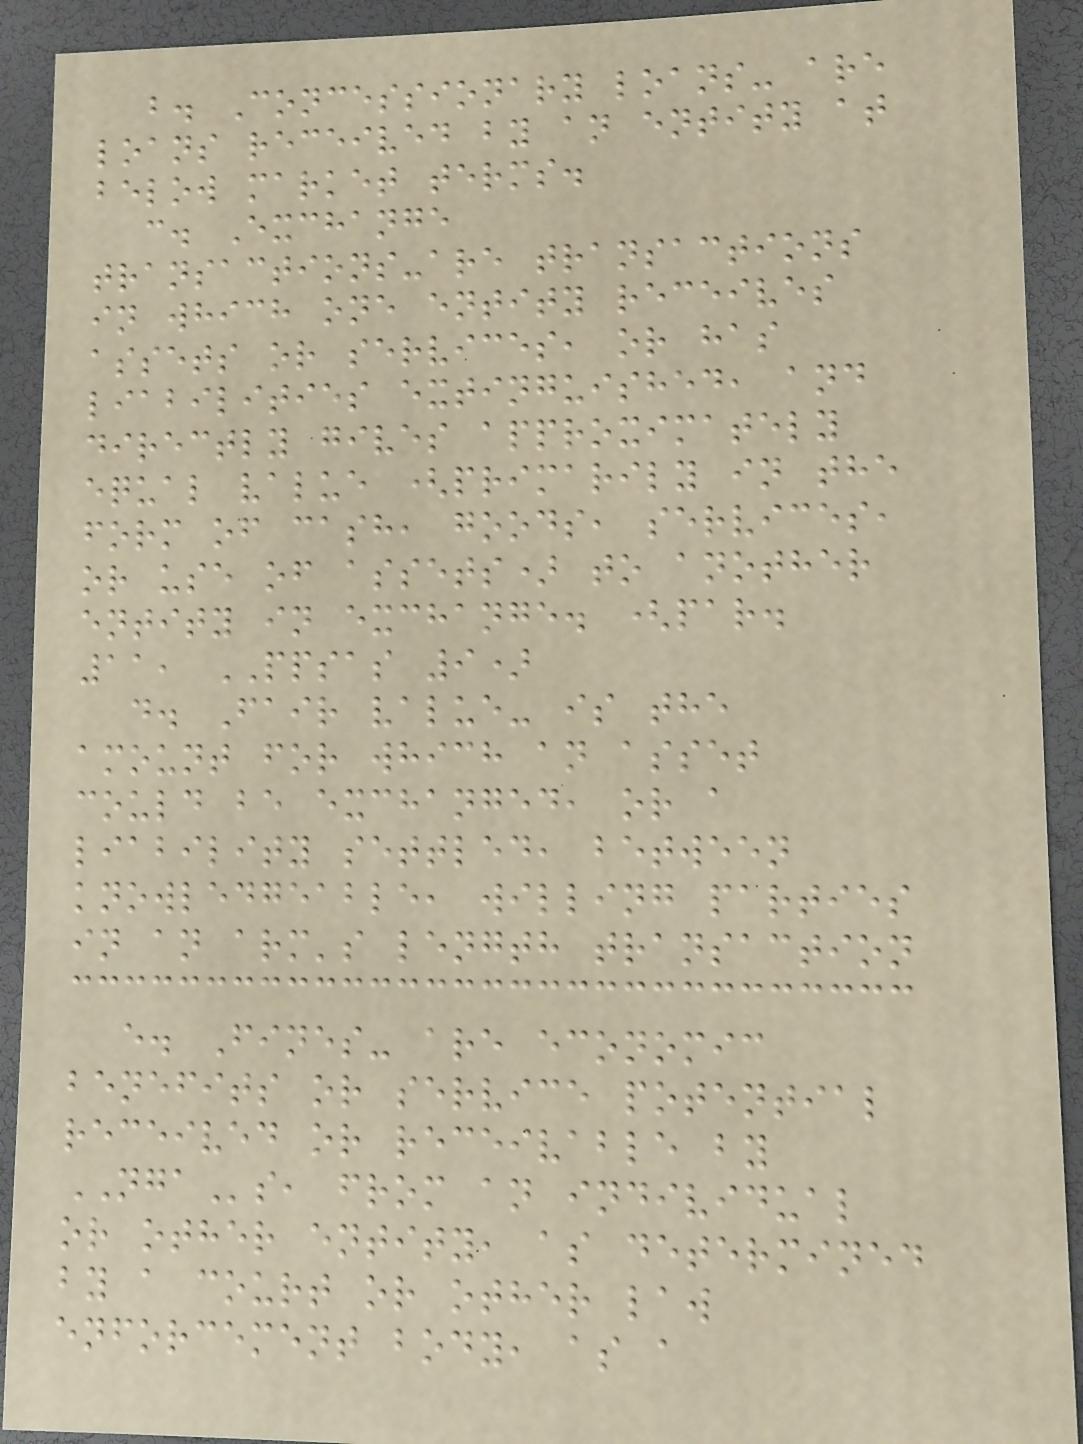b. Concessionary loans- are
loans received by an entity at
below market terms.
c. Exchange
transactions-are transactions
in which one entity receives
assets or services, or has
liabilities extinguished, and
directly gives approximately
equal value (primarily in the
form of cash, goods, services,
or use of assets) to another
entity in exchange. (par.
11, PPSAS 9)
d. Fair value- is the
amount for which an asset
could be exchanged, or a
liability settled, between
knowledgeable, willing parties
in an arm's length transaction
e. Fines- are economic
benefits or service potential
received or receivable by
NGAs, from an individual
or other entity, as determined
by a court or other law
enforcement body, as a
